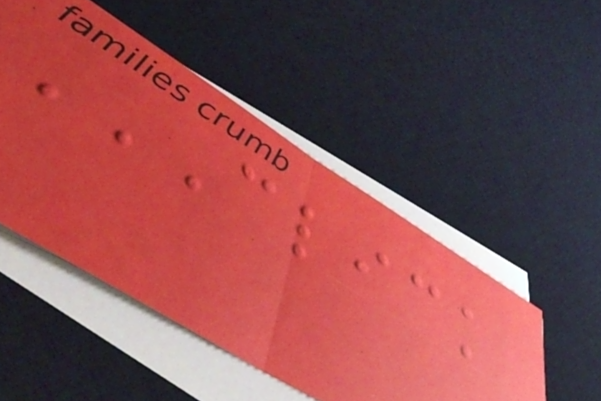CLICK
